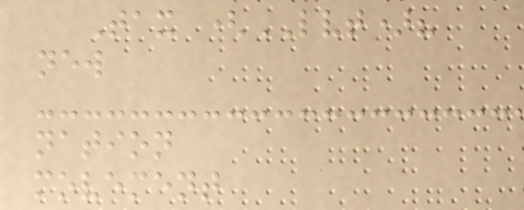Tax (LVT)?
new
nation
movement
